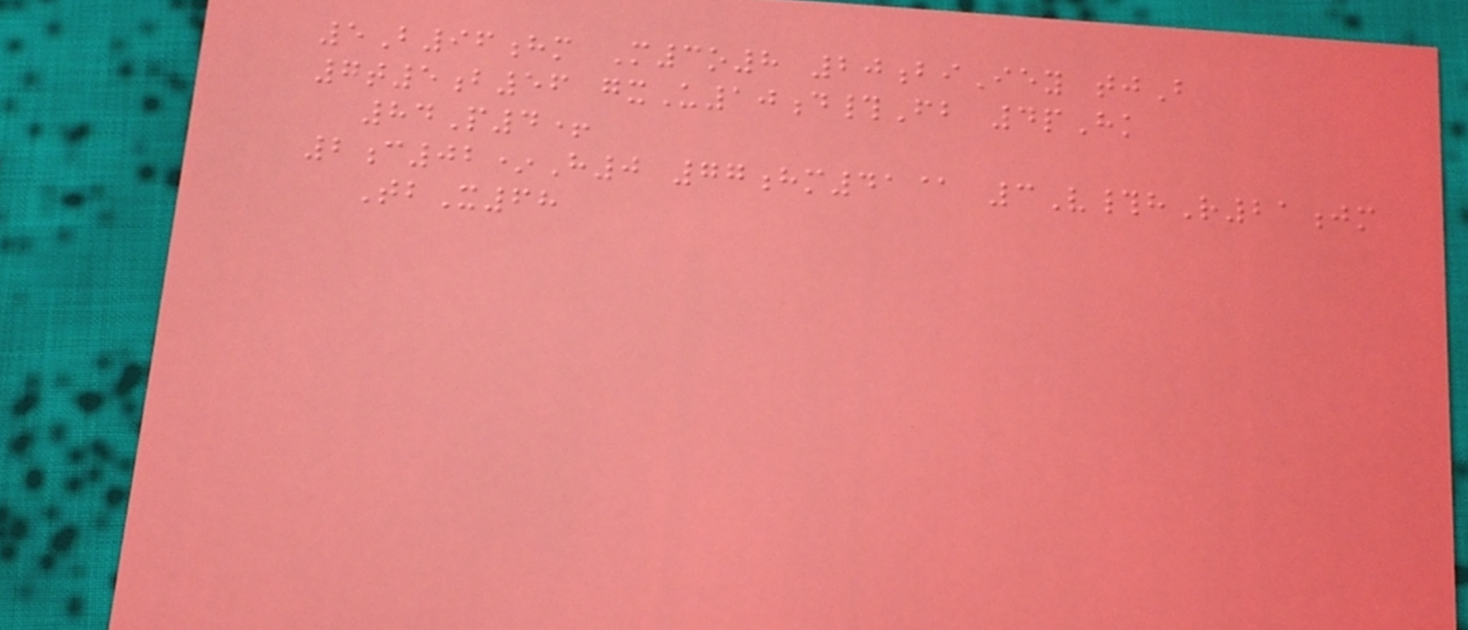5B96hm M3o8 20biIey tjB
7t5b56 gxU10d#Fb 4pHk
84P4+
2c02*H0 77hm41@ 3V#hR21jm
TbX68
